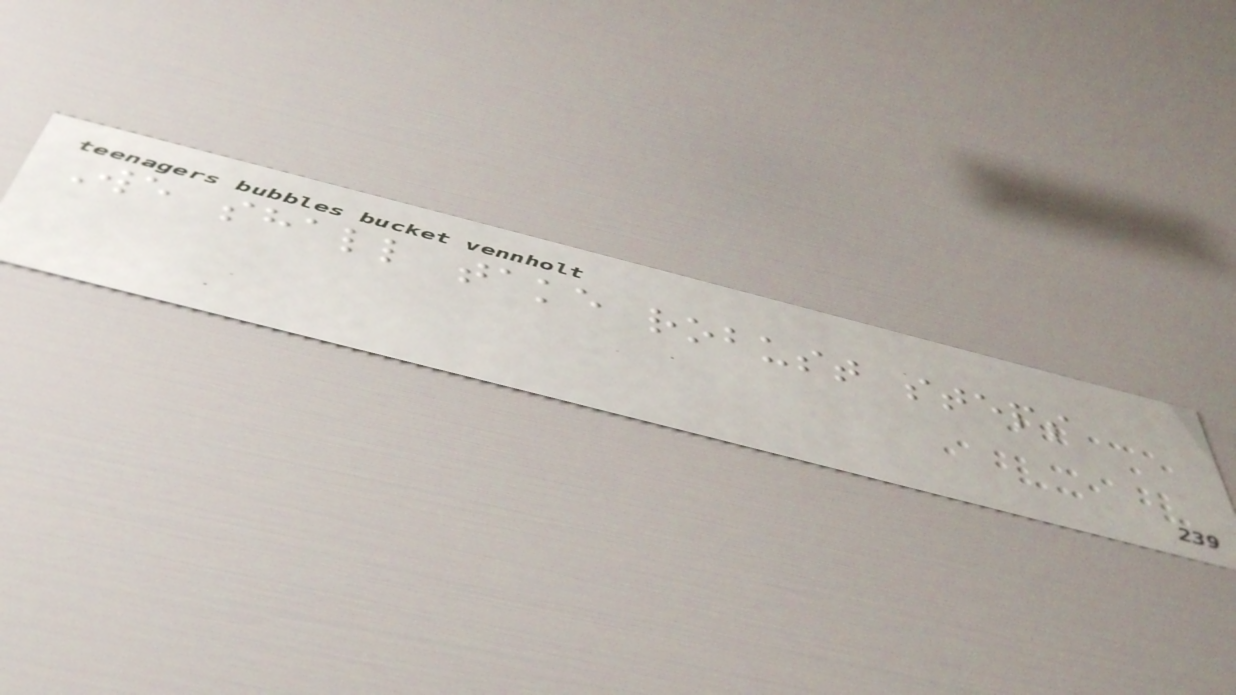We shall take robust steps
